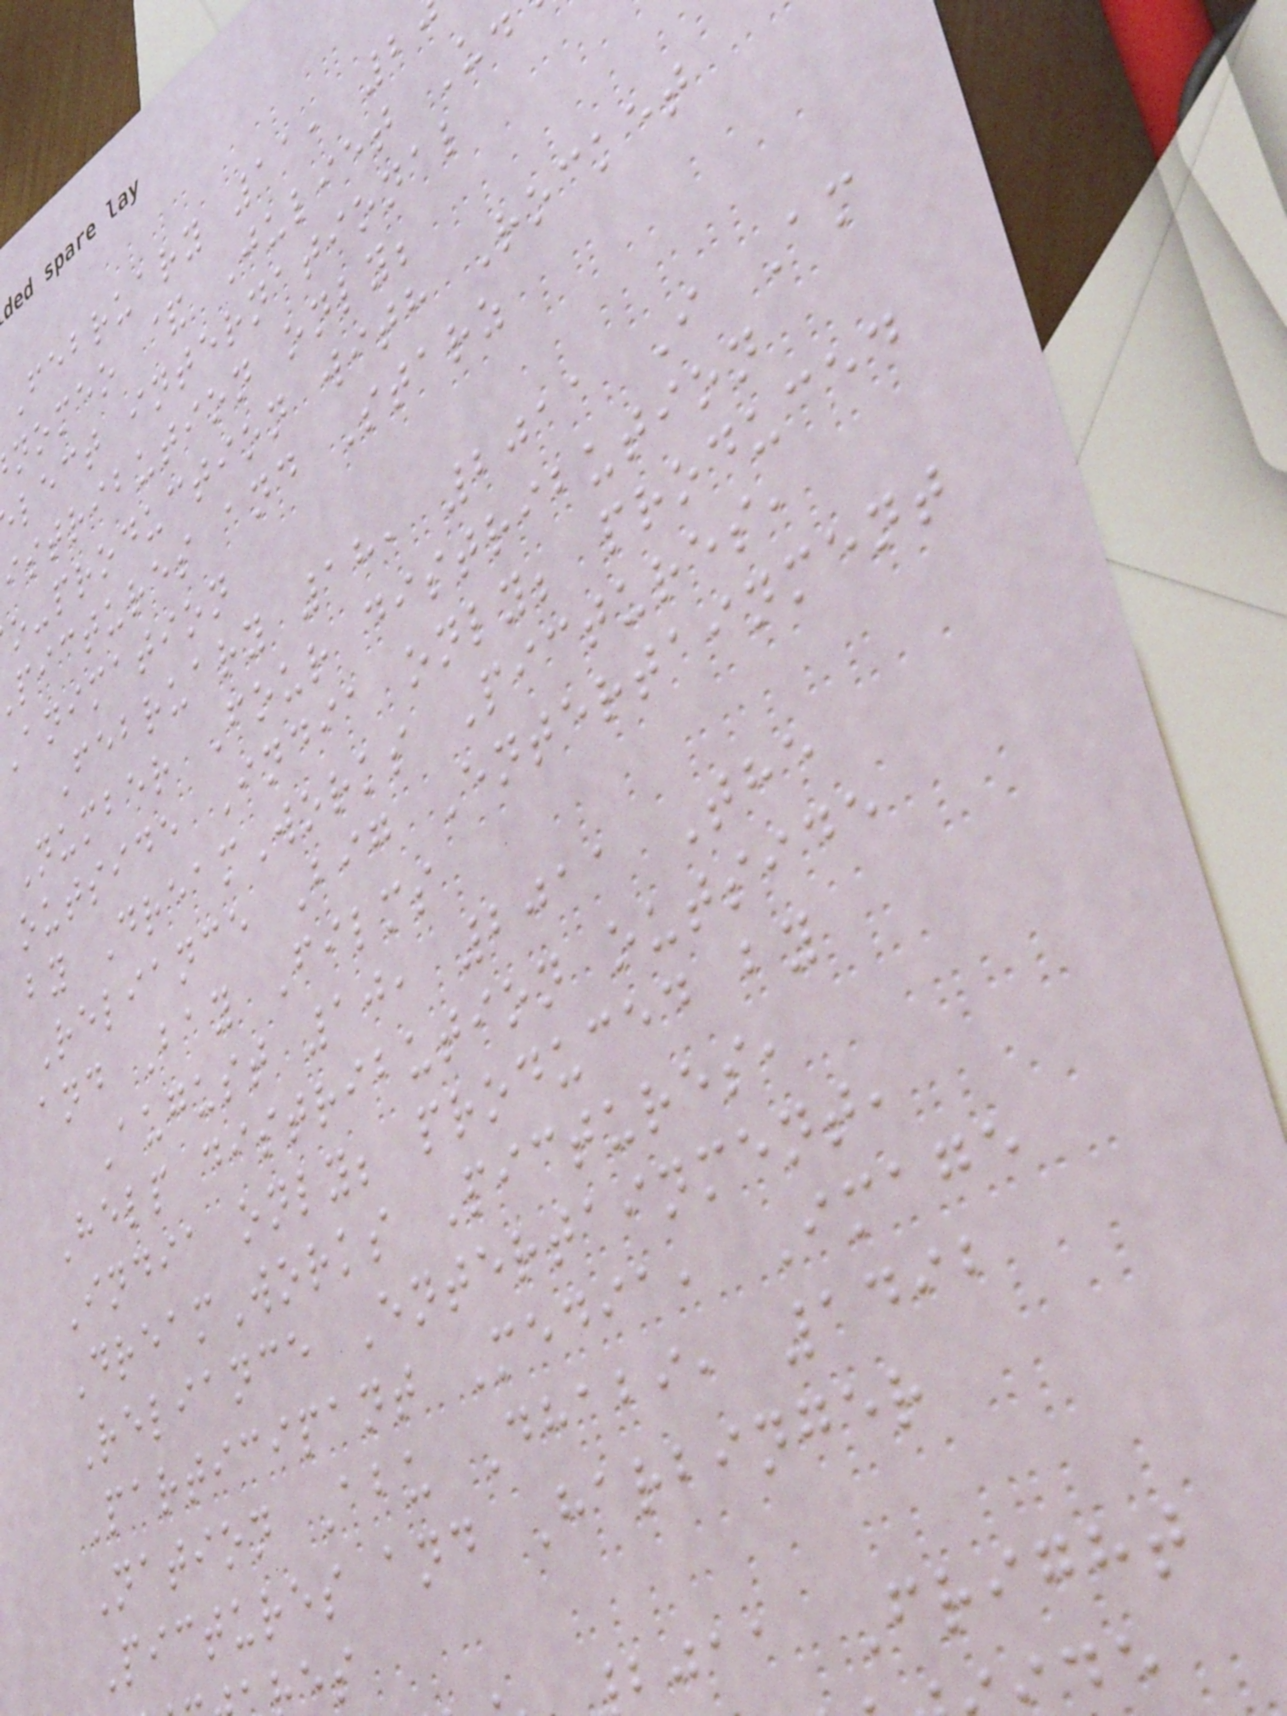February 11, 2
nomeo & Juliet U
lect international
istribution only;
o-production with Rocket
pictures and Starz
animation
February 18, 2011 I Am
Number Four distribution
outside India only; produced
by DreamWorks Pictures,
Reliance Big Entertainment
and Bay Films
August 10, 2011 The
Help distribution outside
India only; produced by
DreamWorks Pictures,
Reliance Entertainment,
Participant Media, Image
Nation Abu Dhabi, 1492
Pictures and Harbinger
bjaa Fright
